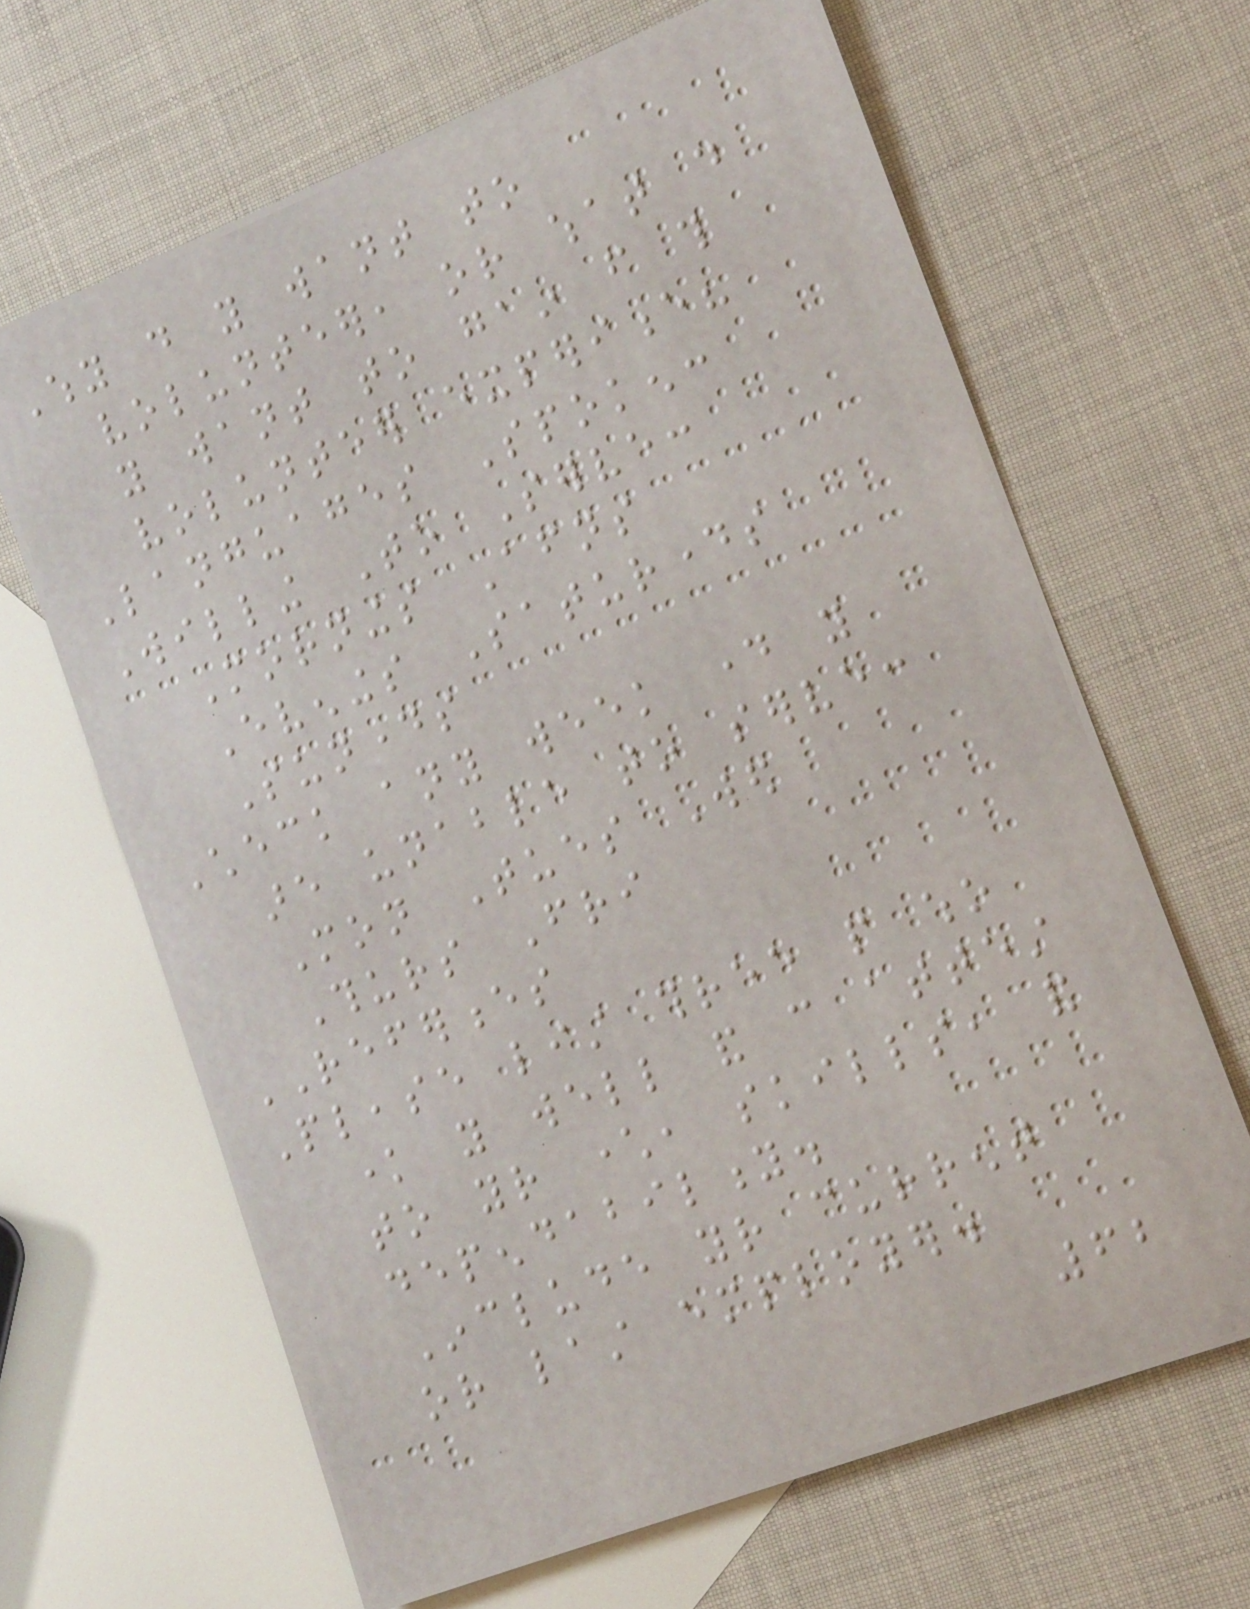Why do you want to
volunteer, or what do
you want to gain from this
volunteer experience?
Languages Spoken:
Willing To Serve:
Mornings Afternoons
Evenings Saturdays
Sundays
Check any week day you
are unable to serve:
Mon Tues Wed
Thurs Fri
REFERENCES
Please list three people who
know you well and can attest
to your character, skills, and
dependability.
Include your current
or last employer.
62
